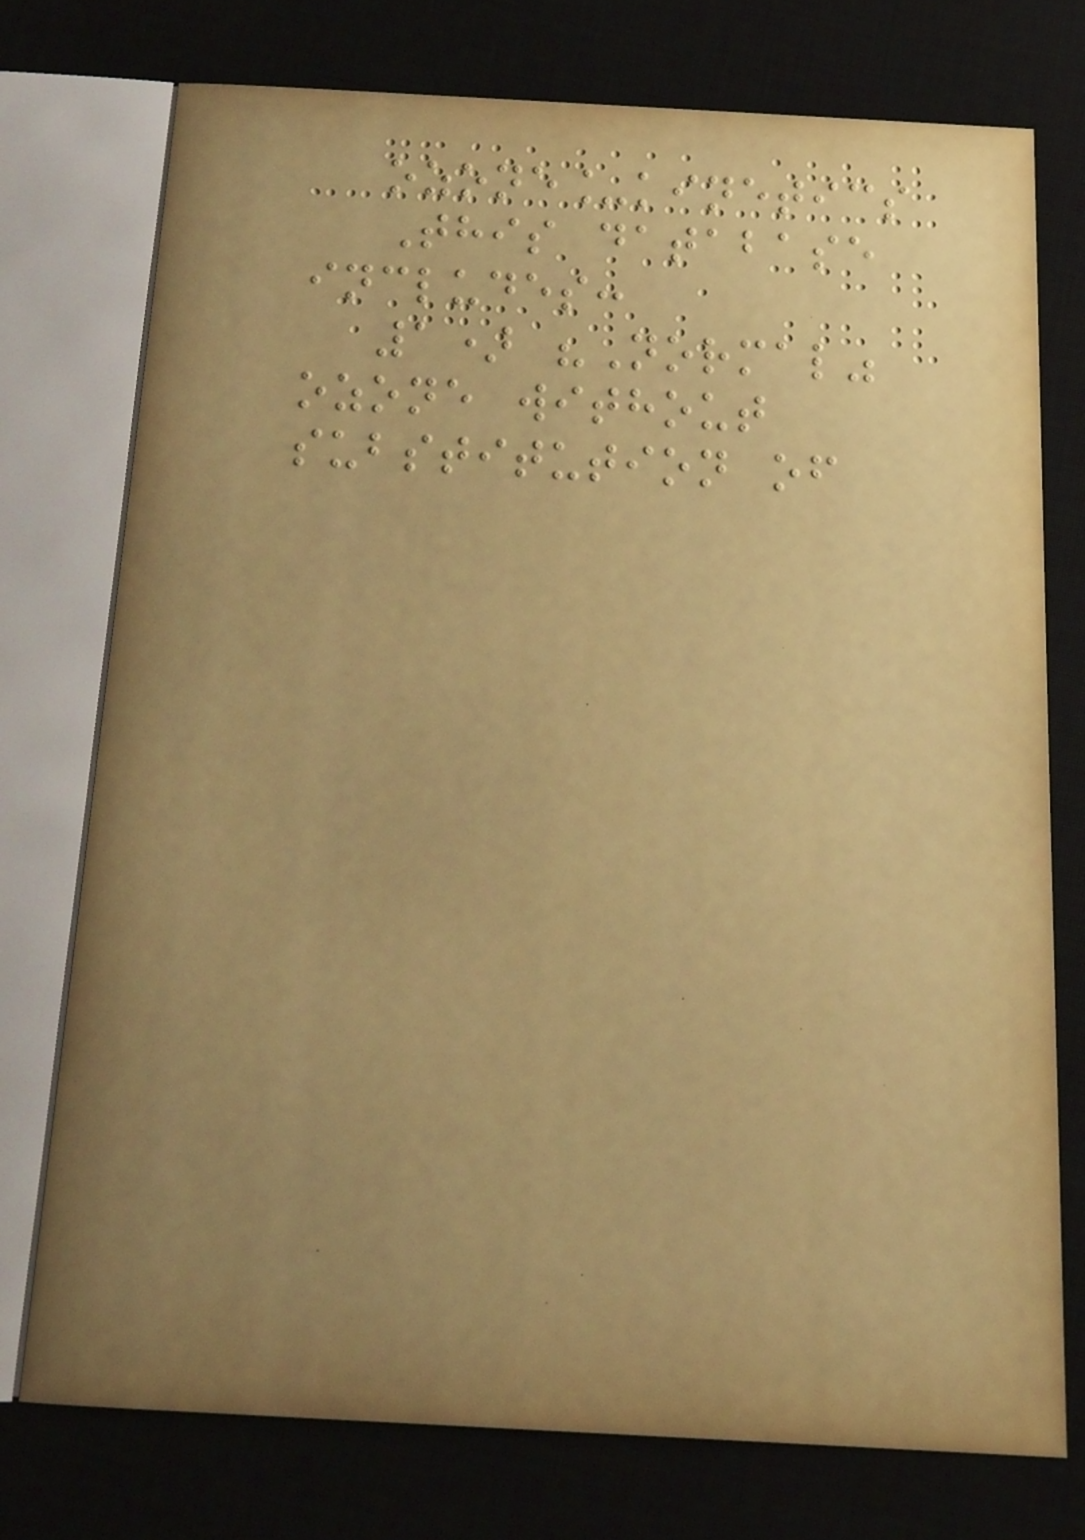ozone_kinetics
This database
includes:
1) "Normal"
ozone without
substitution of
